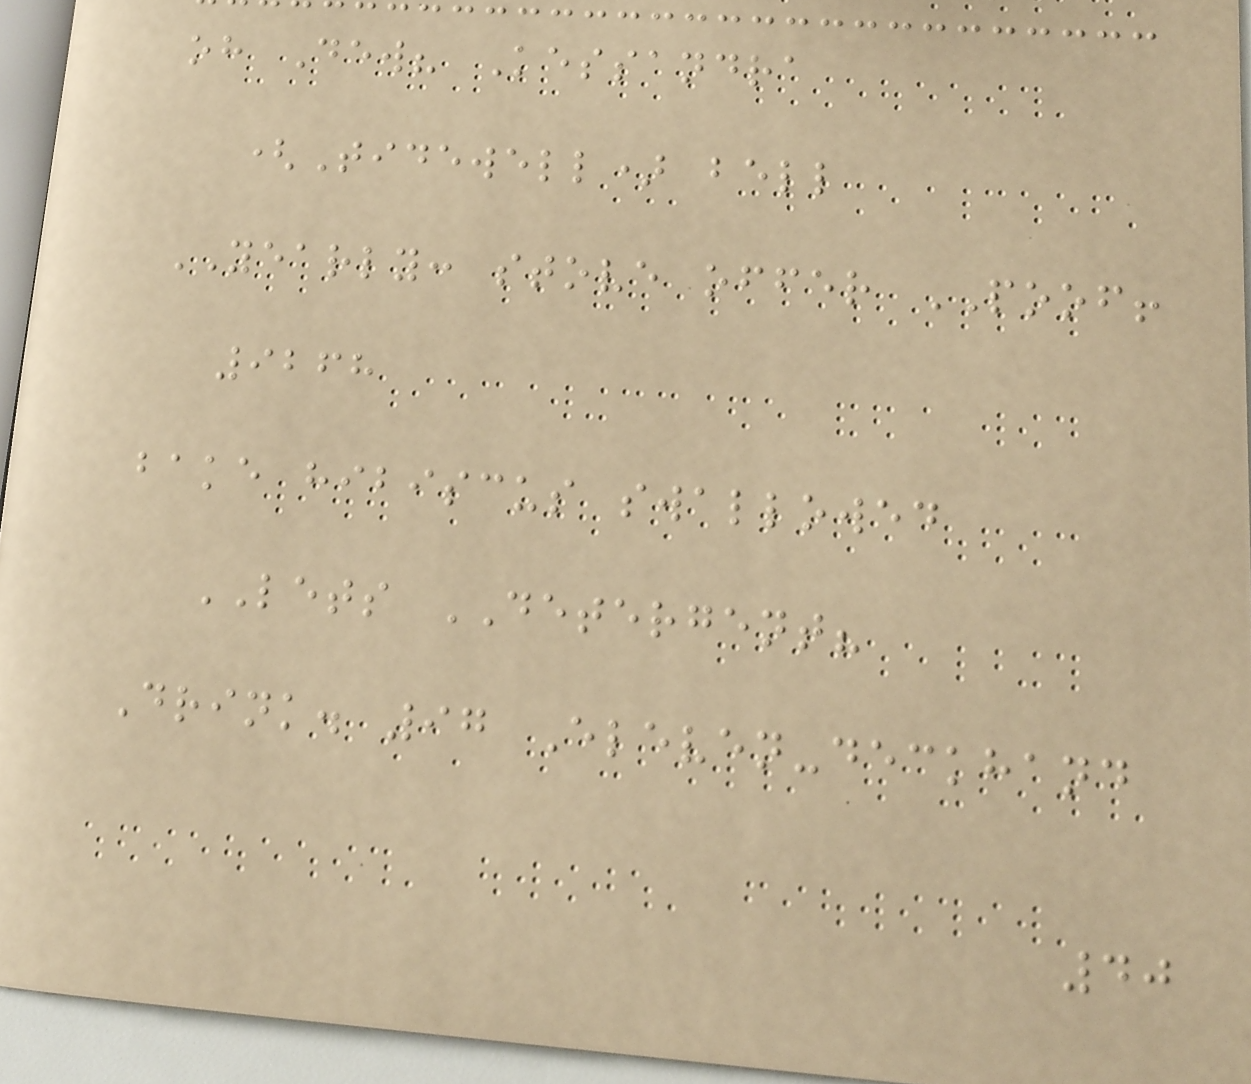oh Dew? Kessandra
(Tidewell) bell
YEARLY: stove offer POOF!
9268
bake hibiscus swallowed
LETS DETERGENT?
Drink. 97 Eleven-deckhand
40
